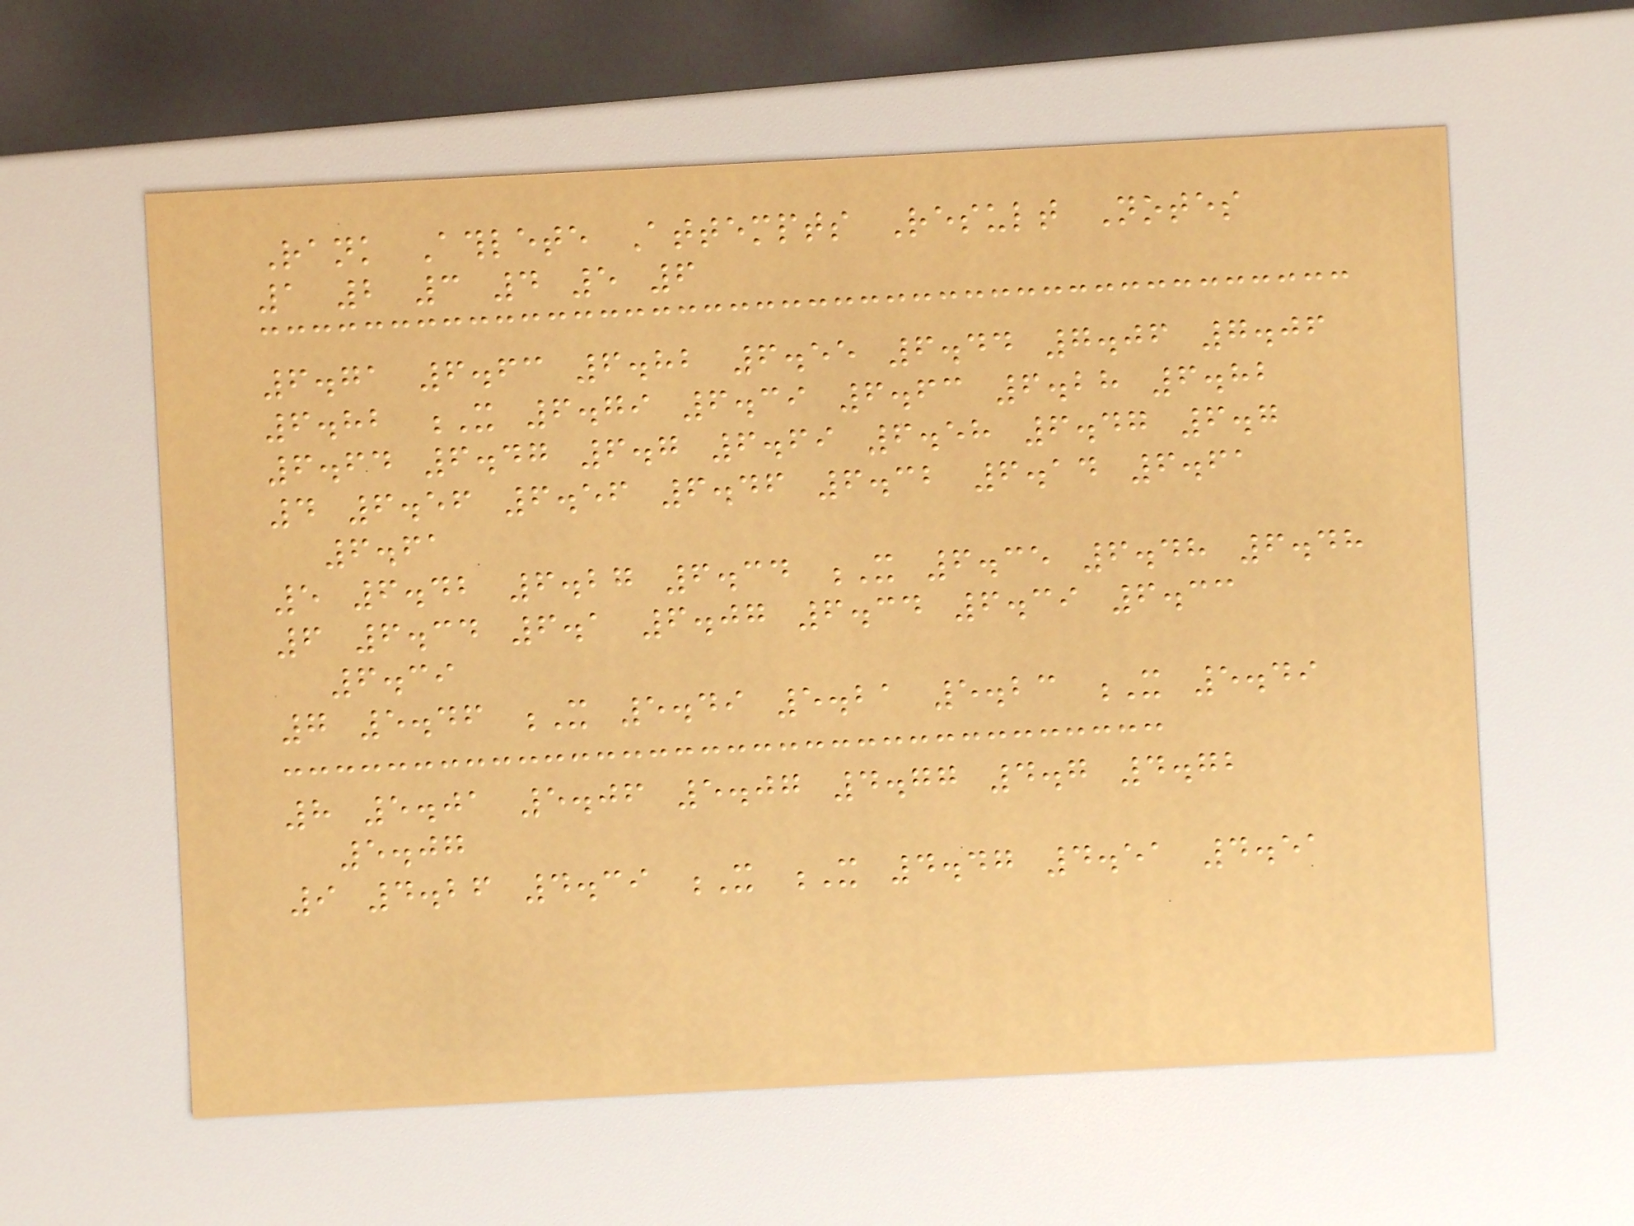Rank Athlete Attempts Result Notes
1 2 3 4 5 6
6.71 6.63 6.82 6.55 6.44 7.06 7.06
6.82 X 6.79 6.39 6.63 6.28 6.82
6.64 6.47 6.7 6.69 6.58 6.47 6.7
4 6.56 6.56 6.46 6.32 6.14 6.61
6.61
5 6.42 6.27 6.34 X 6.35 6.48 6.48
6 6.34 6.1 6.07 6.34 6.39 6.33
6.39
7 5.46 X 5.49 5.21 5.23 X 5.49
8 5.01 5.06 5.07 4.77 4.7 4.72
5.07
9 4.26 4.39 X X 4.47 4.51 4.51
